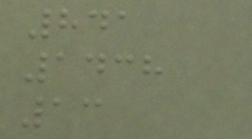841
1438
13
